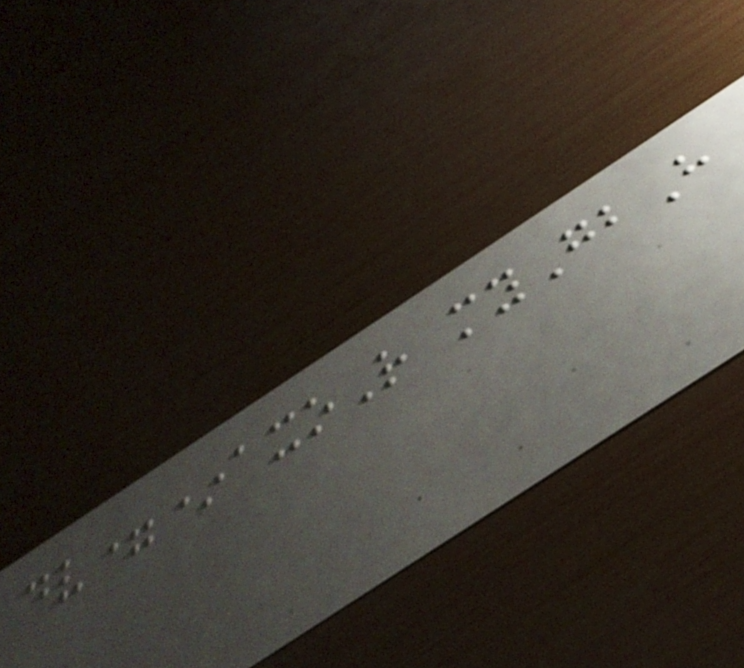dv=*axoR myGbH
